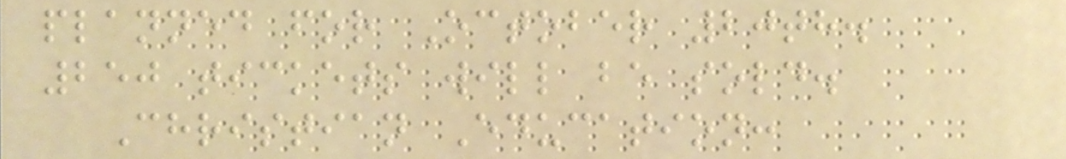planned for October 20th.
250 tickets will be sold.
Christian Education:
